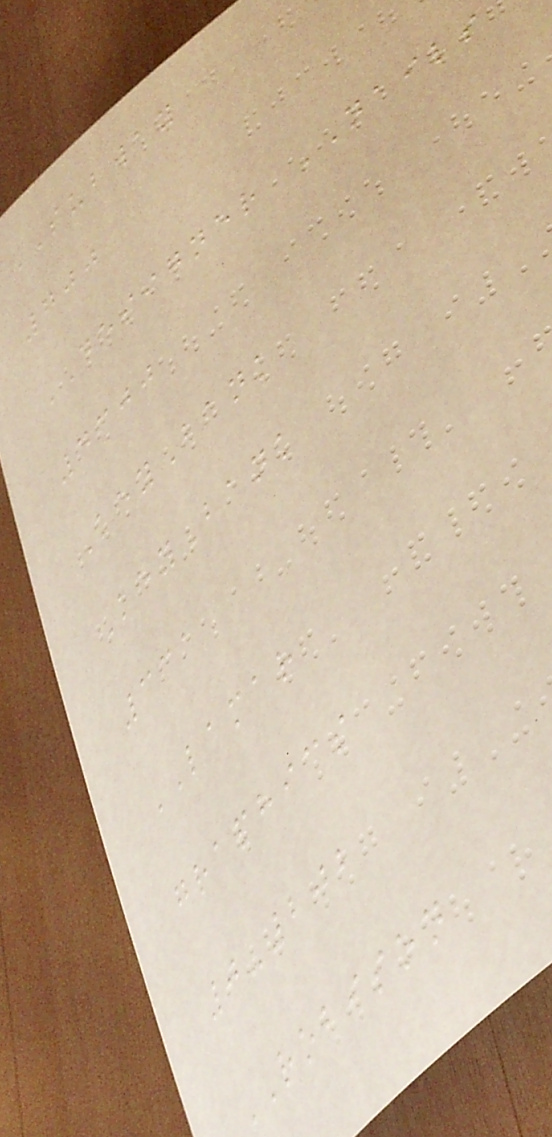SUBWAY
700
DESIGNER NAILS
4300
KeyBank
KeyBank
331
LAMAR
graphics
0-202
ROBISON
